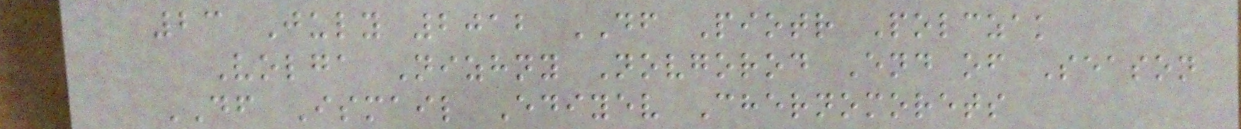23 July 2012 DF Piotr Polczak
Volga Nizhny Novgorod End of Season
DF Ismail Ediyev Chernomorets
